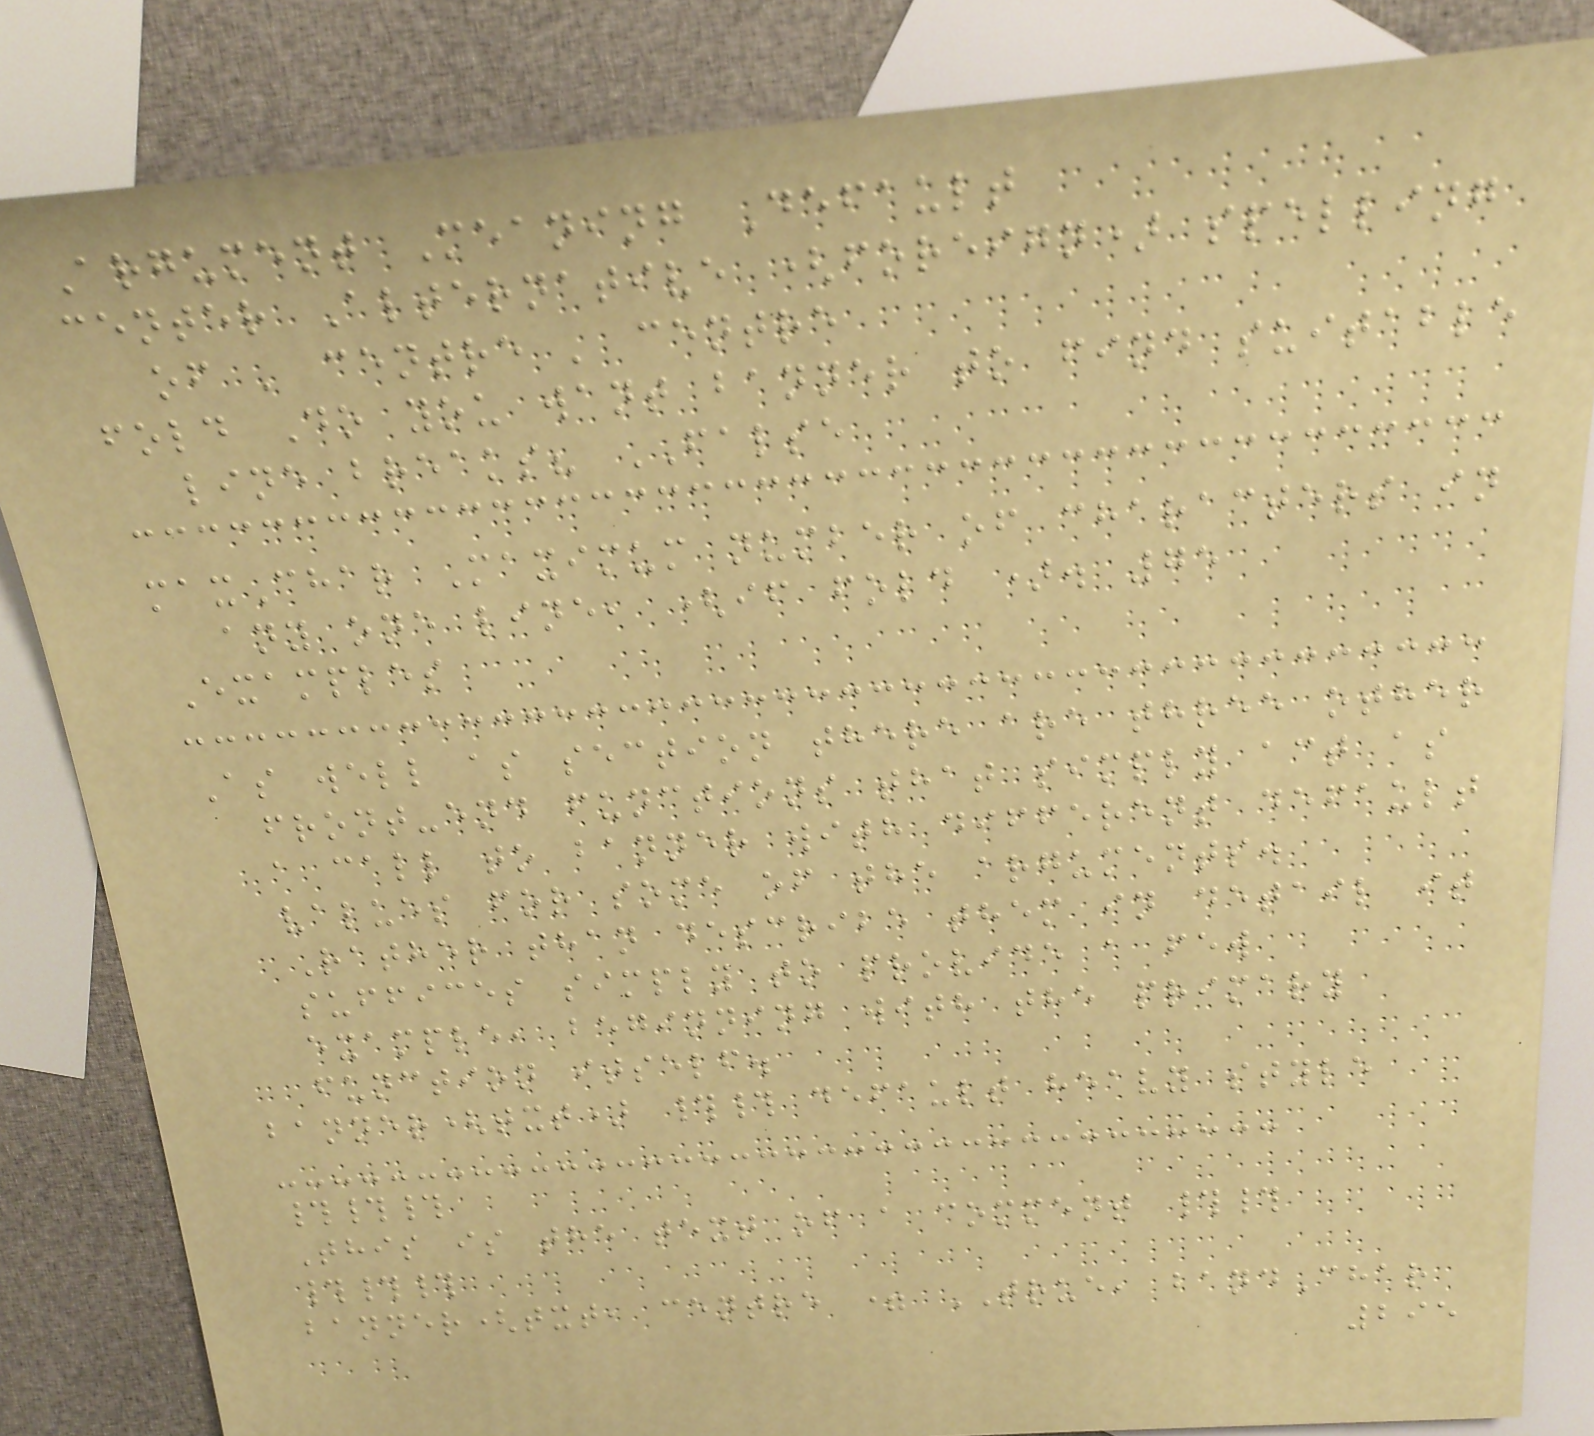Argument Meaning Default
center Alternative (foreign) spelling
of ' centre ' centre
fold Do you want banner to find suitable
line breaks? FALSE
maxChar Maximum number of characters in
any one line, (if fold ). 75
Examples
As well as section there are three other
front-end functions that simply act as
a call to banner with different default
values for some of the arguments.
Rather than describe them in detail it
suffices simply to provide a few
example, beginning with the primary
function itself.
banner(txt) ## default heavy style
###
This is the text of a comment ##
###
banner(txt, centre = TRUE, bandChar
295
